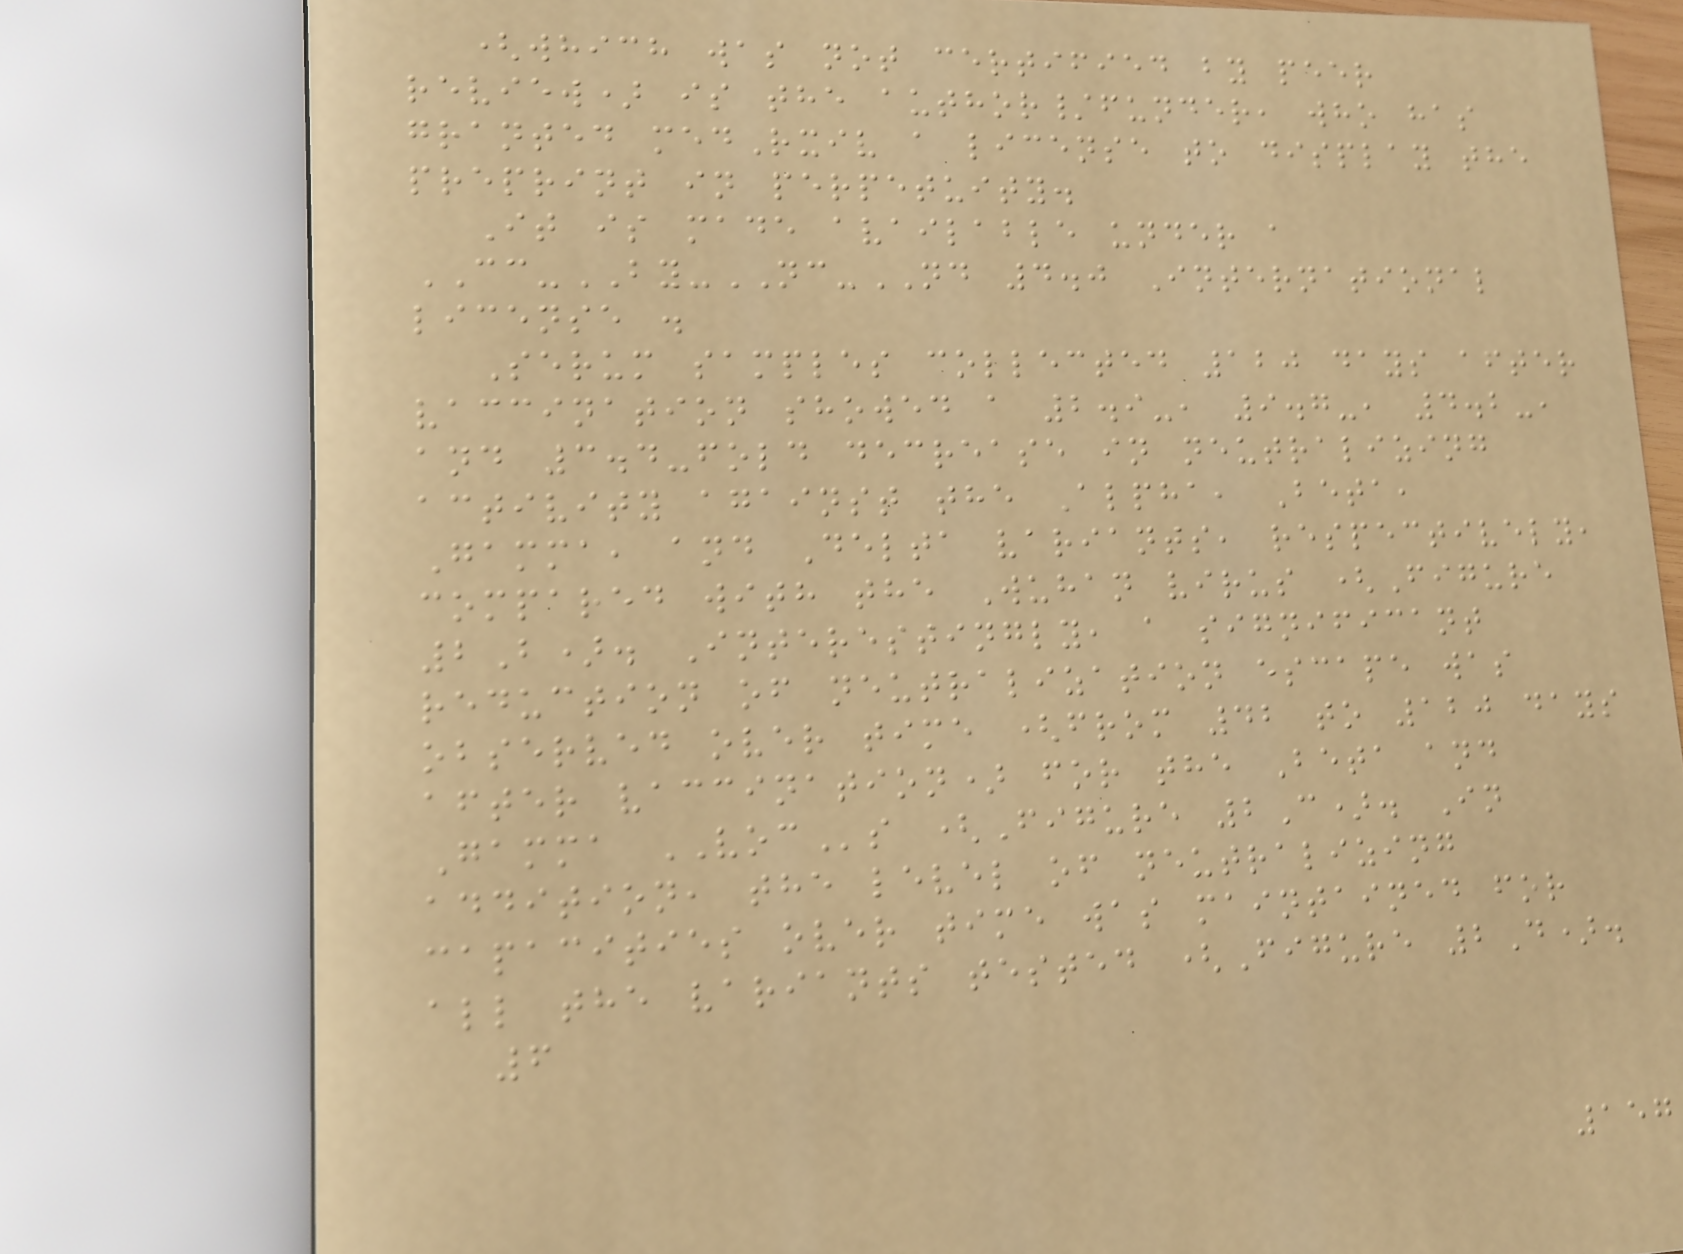(which was not certified by peer
review) is the author/funder, who has
granted medRxiv a license to display the
preprint in perpetuity.
It is made available under a
CC-BY-NC-ND 4.0 International
license .
Serum samples collected 120 days after
vaccination showed a 2.9-, 9.7-, 4.2-,
and 3.4-fold decrease in neutralizing
activity against the Alpha, Beta,
Gamma, and Delta variants, respectively,
compared with the Wuhan virus (Figure
2B). Interestingly, a significant
reduction of neutralization escape was
observed over time (from 42 to 120 days
after vaccination) for the Beta and
Gamma VOCs (Figure 2C). In
addition, the level of neutralizing
capacities over time was maintained for
all the variants tested (Figure 2D).
6
157
